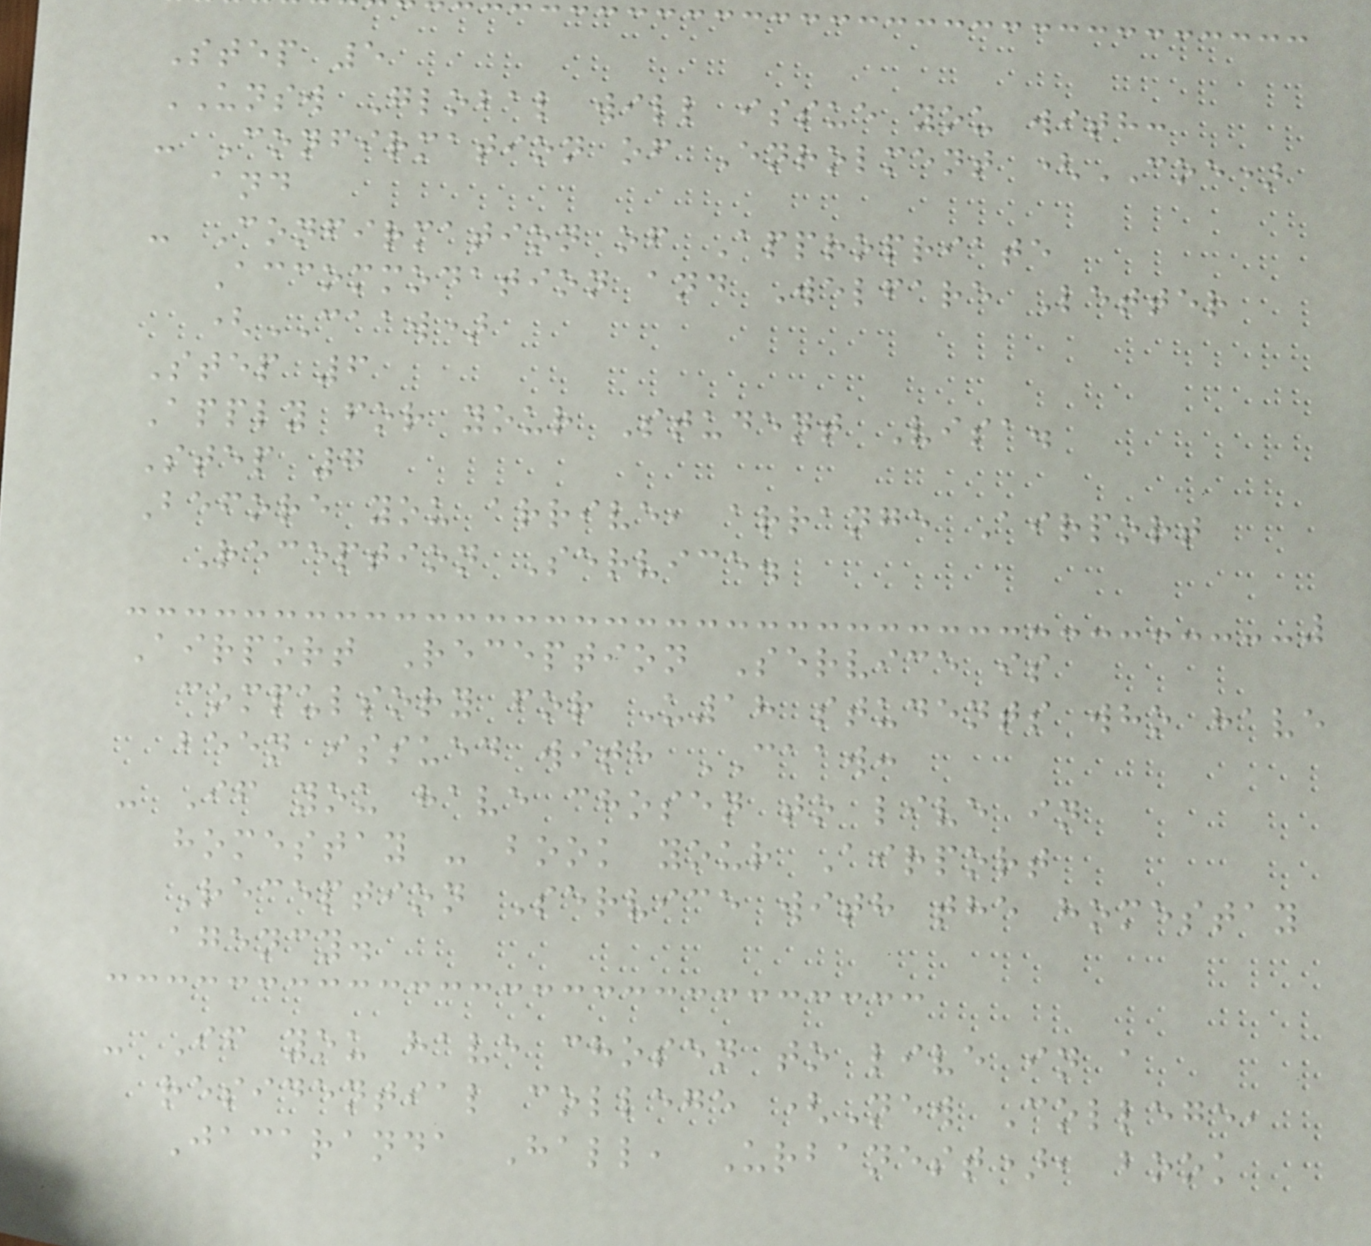Step 5
UNSW Global will issue you with:
- Confirmation of Enrolment (COE)
and
- Confirmation of Appropriate
Accommodation and Welfare Letter
(CAAW)
Step 6
Apply for your Student Visa.
Step 7
Before you arrive, arrange Airport
Reception Service.
Airport Reception Service is
compulsory for U18 students who have
been issued with CAAW:
- If you have chosen to live in
homestay - book your Airport
Reception Service with the homestay
agency.
- If you have chosen to live in a
residential college (New College,
Jacaranda Hall, Urbanest), book
